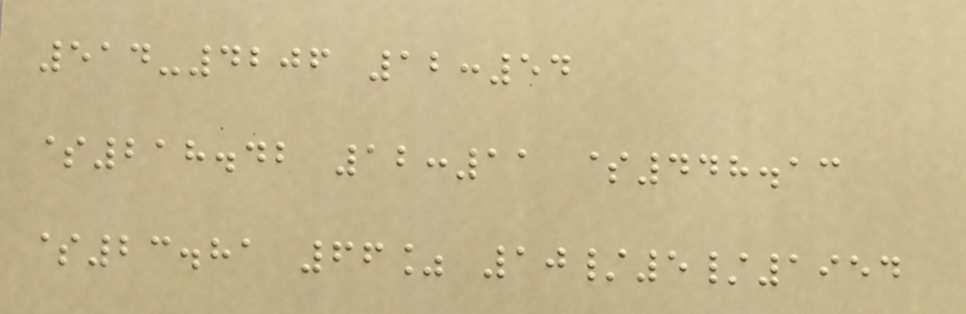514-4206 12:54
$218.42 12:11 $448.13
$23.81 66% 10/5/1954
